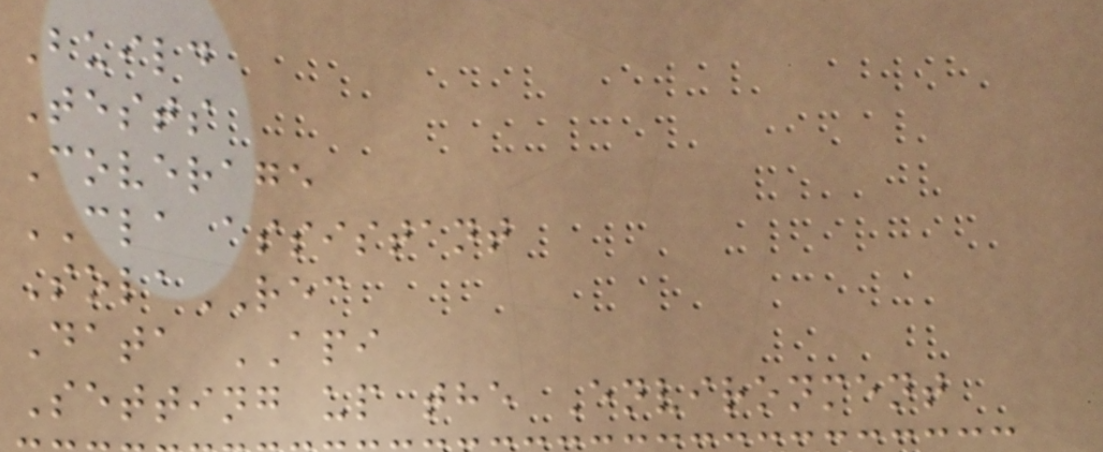Build
Tests
Coverage
CLA assistant
SolaREC
Data API
Setting up the Environment
